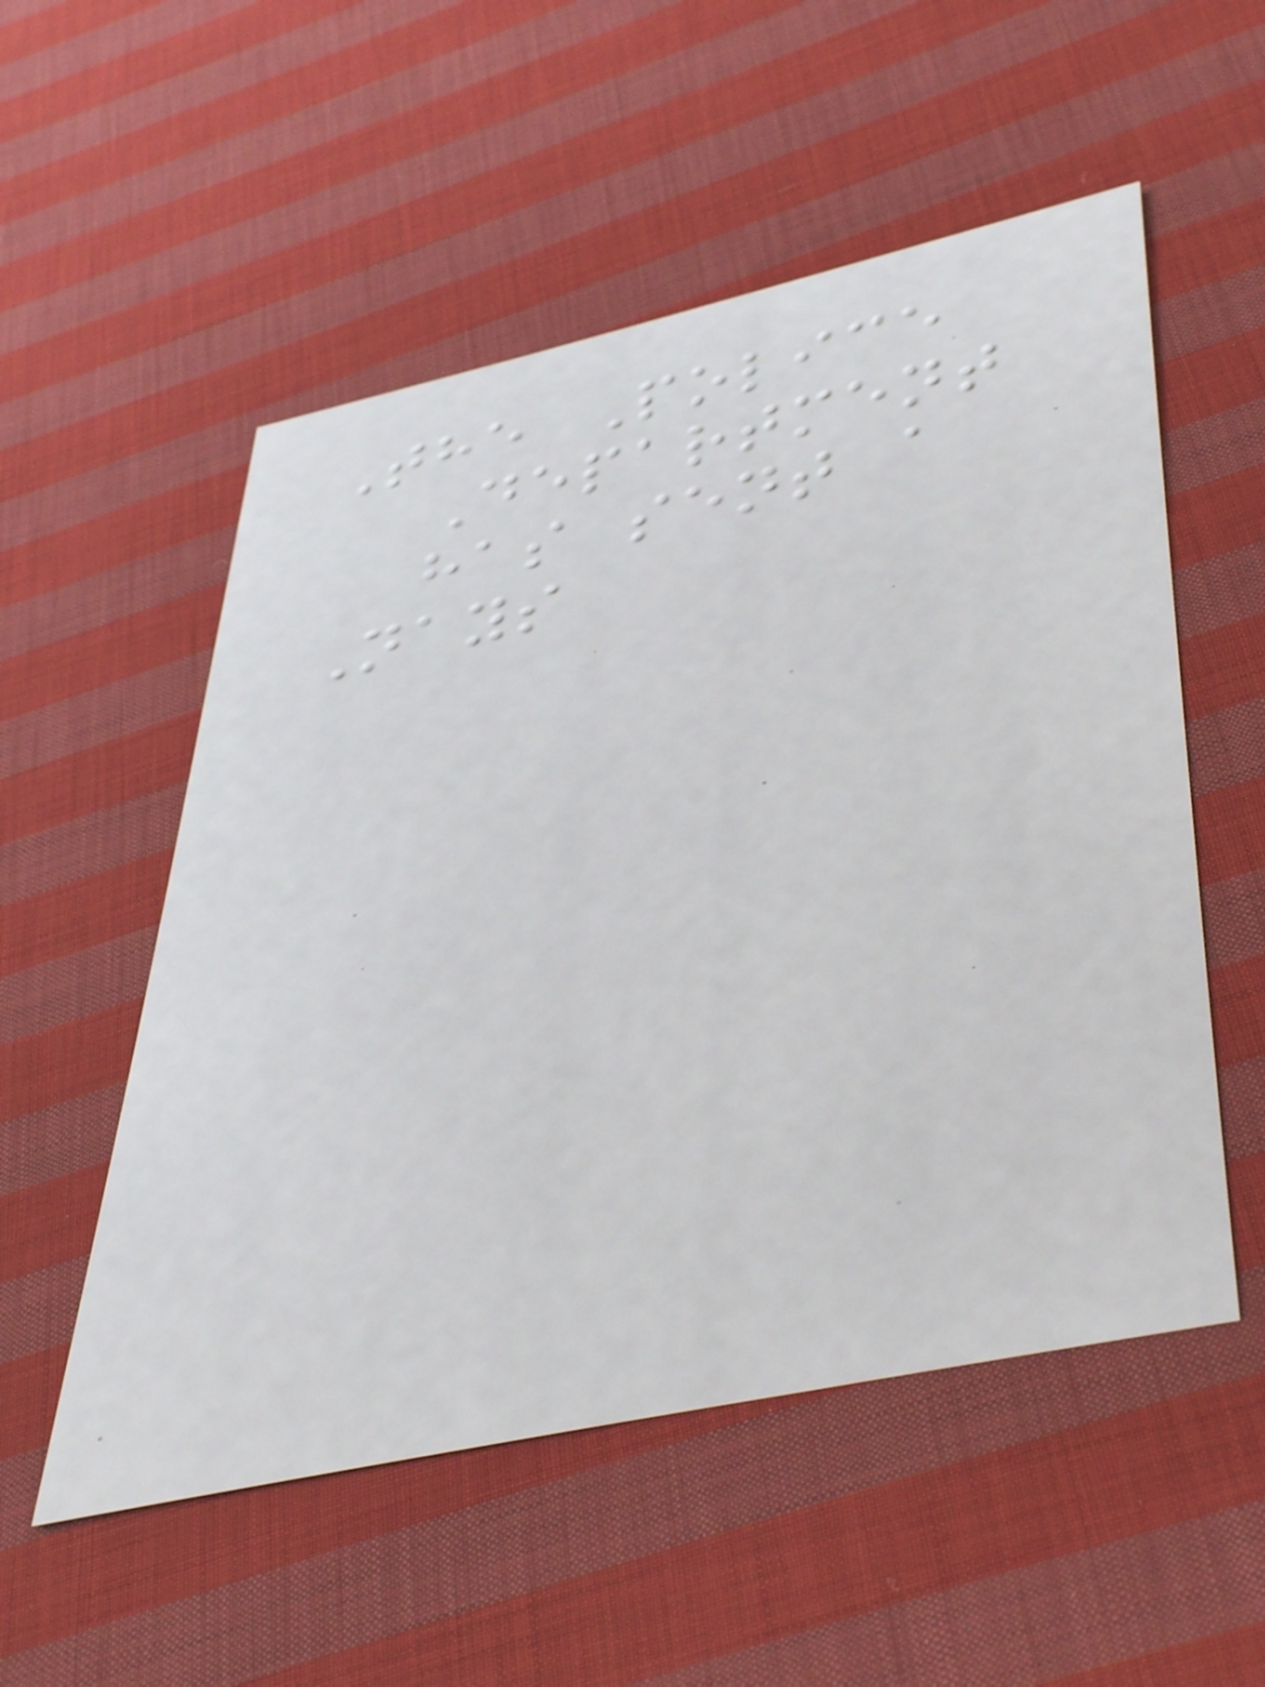The Police
Department
has sent a
Nays
